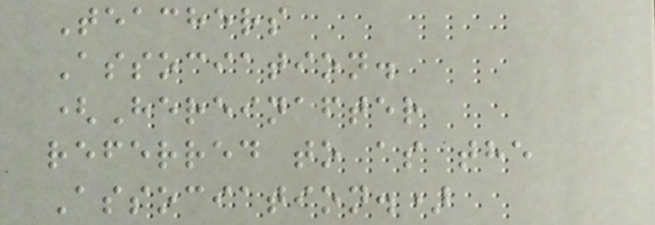Teachers
Association.
(Hereinafter
referred to as the
Association.)
